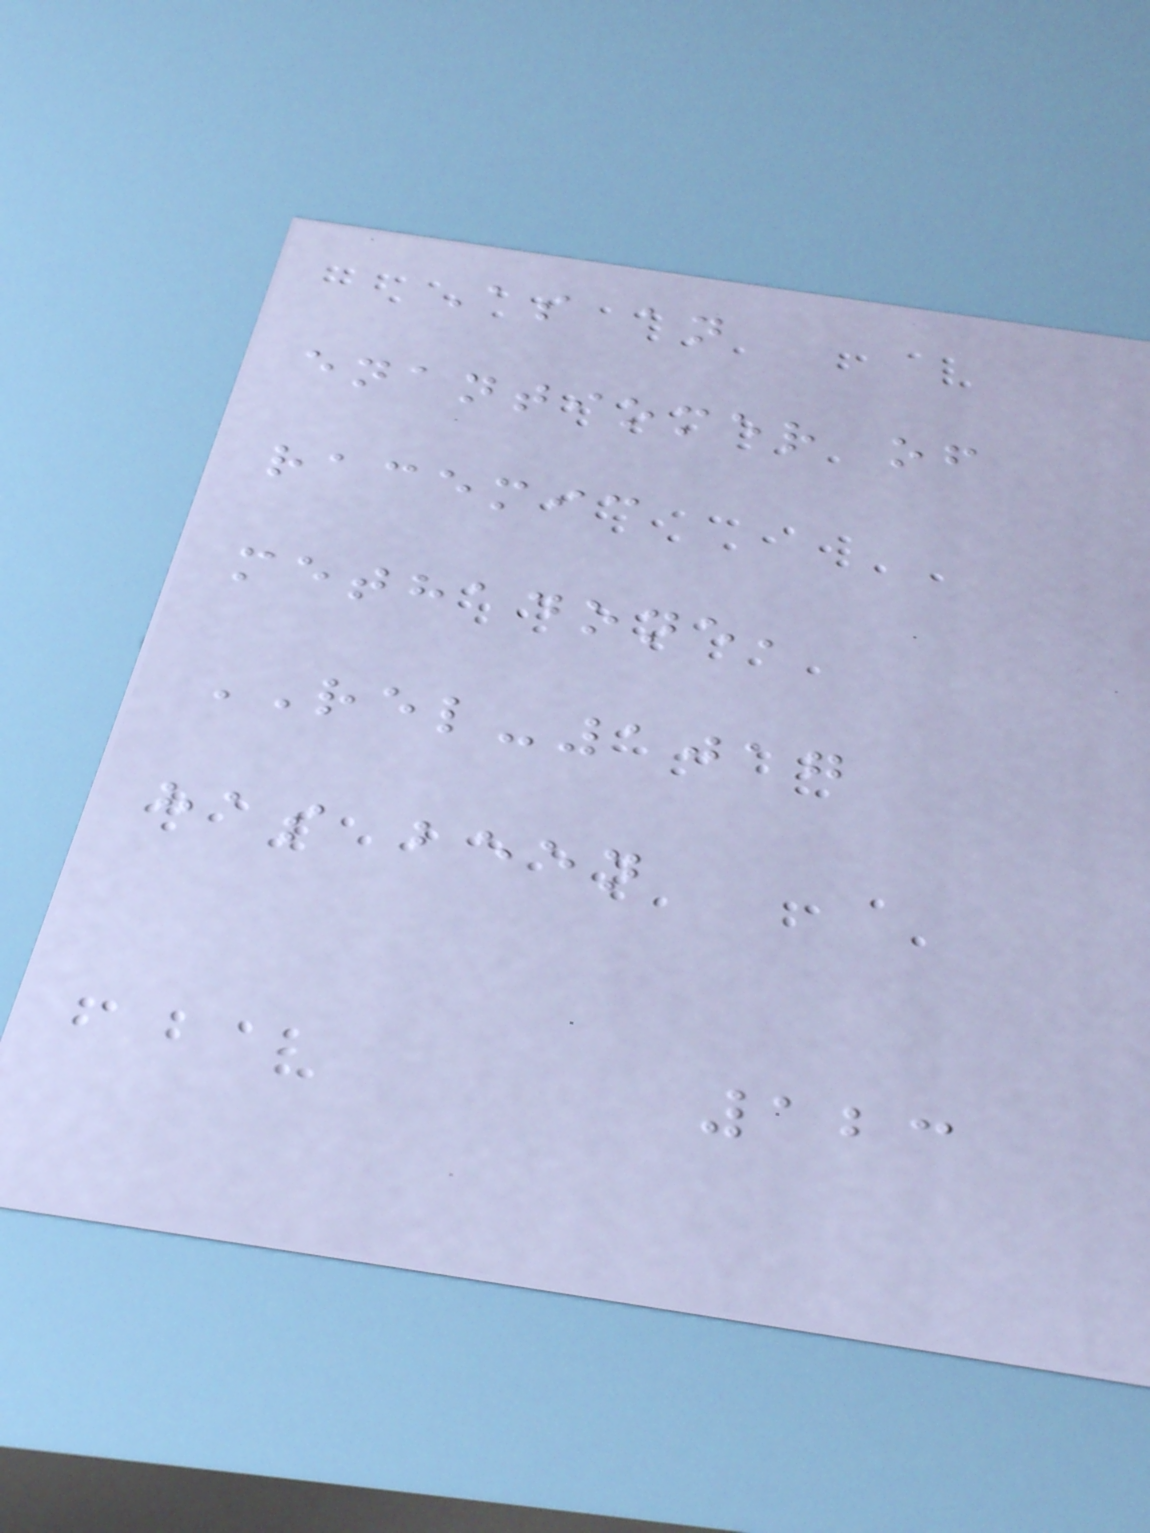As an
enantiomer of
racemic
methadone,
REL-1017
has been
123
